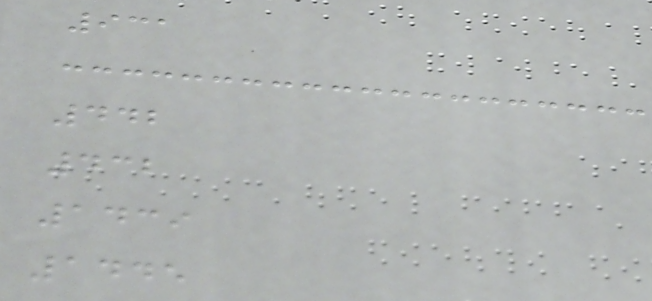931
442
432
1439
1445
